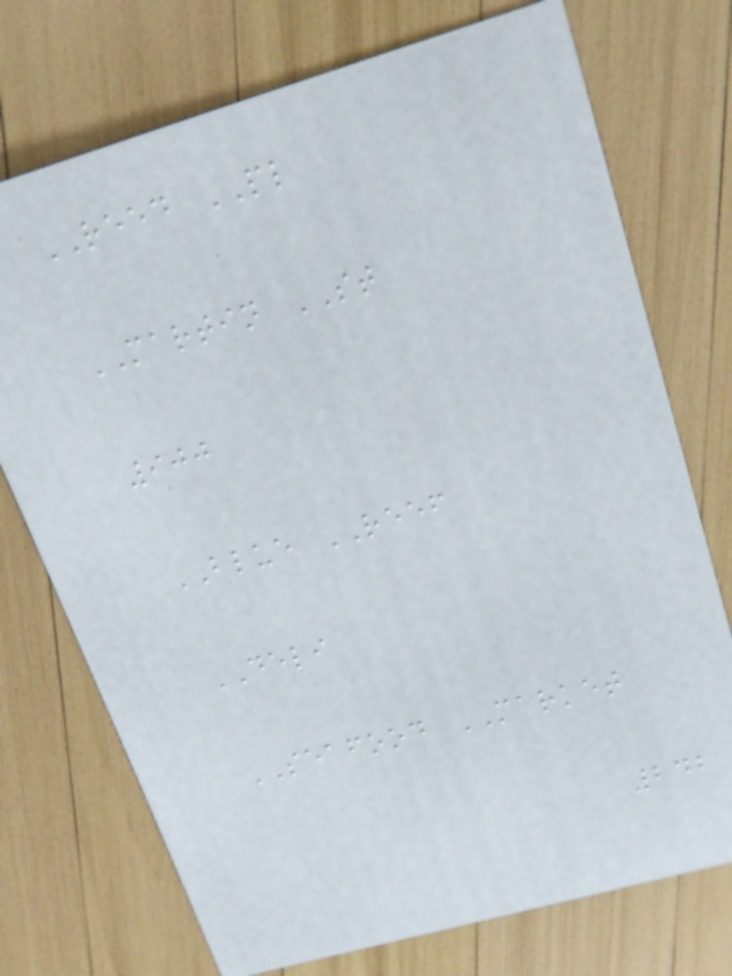REED PL
MARTIN ST
900
BLUE REEF
DELI
SEAFOOD MARKET
242
